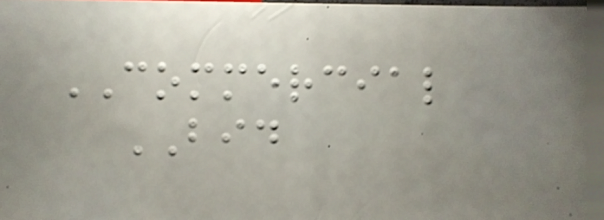COMMERCIAL
BID
